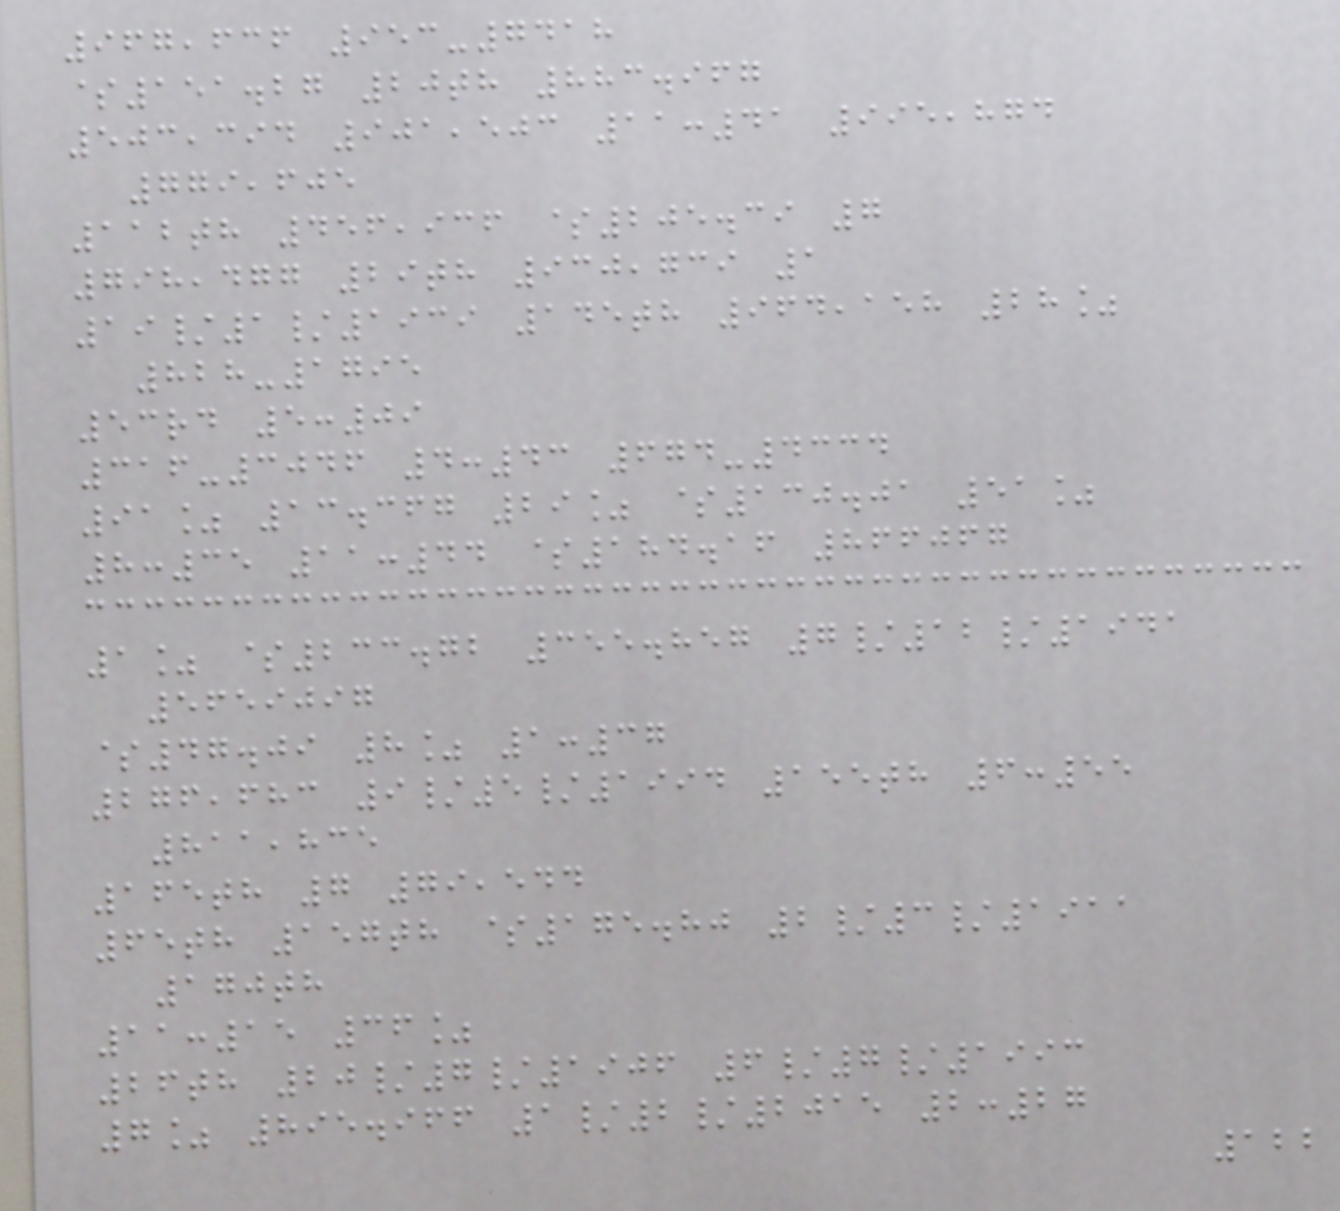967,636 953-7418
$151.27 20th 883.967
503,394 901,503 11:41 995,874
779,605
112th 456,936 $205.39 7
798,477 29th 930,739 1
19/1/1939 145th 964,158 28%
828-1795
53rd 5:09
316-3046 4:43 674-4334
91% 13.367 29% $130.01 51%
8:35 11:44 $184.16 866067
1% $233.72 355.857 7/12/1941
5659097
$47.09 8% 1:37
276,683 9/5/1994 155th 6:55
811,835
165th 7 79,544
65th 157th $175.80 2/3/1911
170th
11:15 36%
26th 20/7/1906 6/7/1993
7% 895.966 1/2/2015 2:27
122
